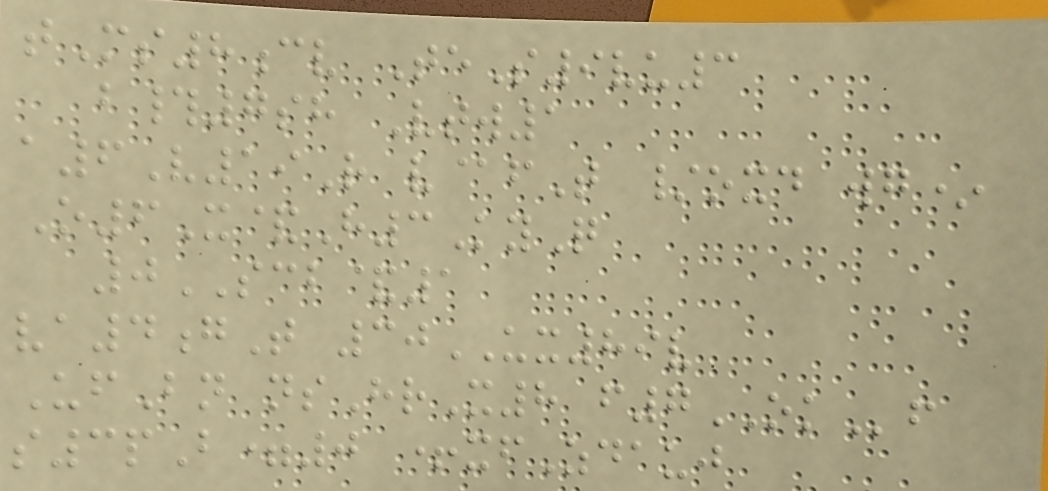tMs8cv TeS9vu3
b#7sh Vtw1
a6V19R v@fT /oxd wg*
O6X&H3KyQ
0SCB&1
va4gT 30UX89v
UfBn nsHrX8 f7OKf
s3pB=0 +xfZdauj
